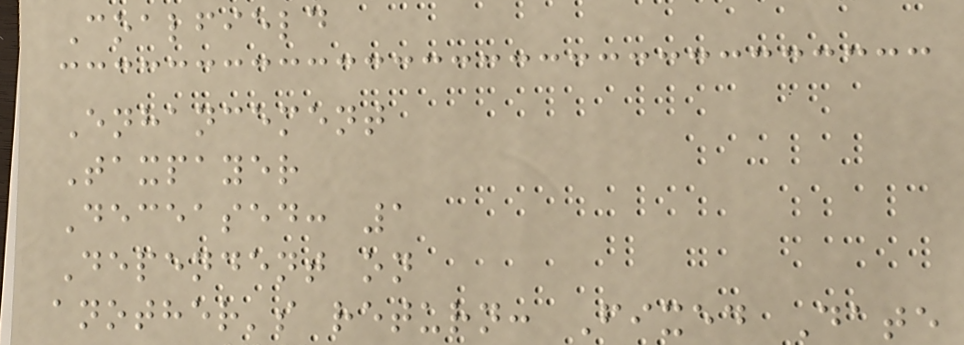Coalfield
Enhancement
Taxpayer
Deceased: 1
Dependent on
another's return: Fixed Date
